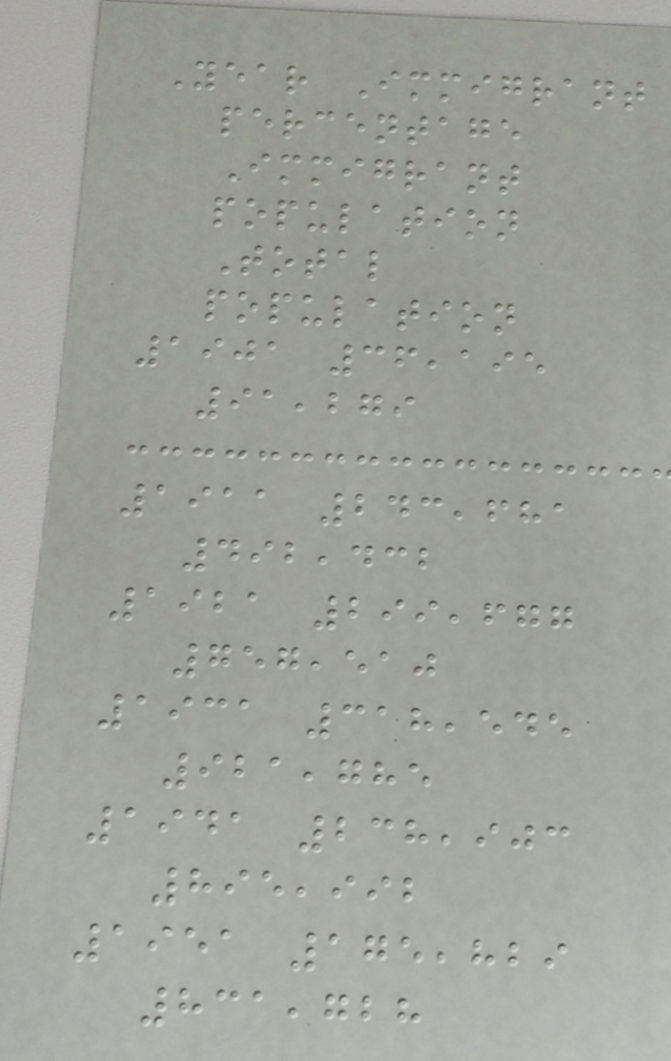Year Immigrant
percentage
Immigrant
population
Total
population
1901 36,195
91,279
1911 243,681
492,432
1921 299,677
757,510
1931 318,545
921,785
1941 238,903
895,992
1951 175,829
831,728
